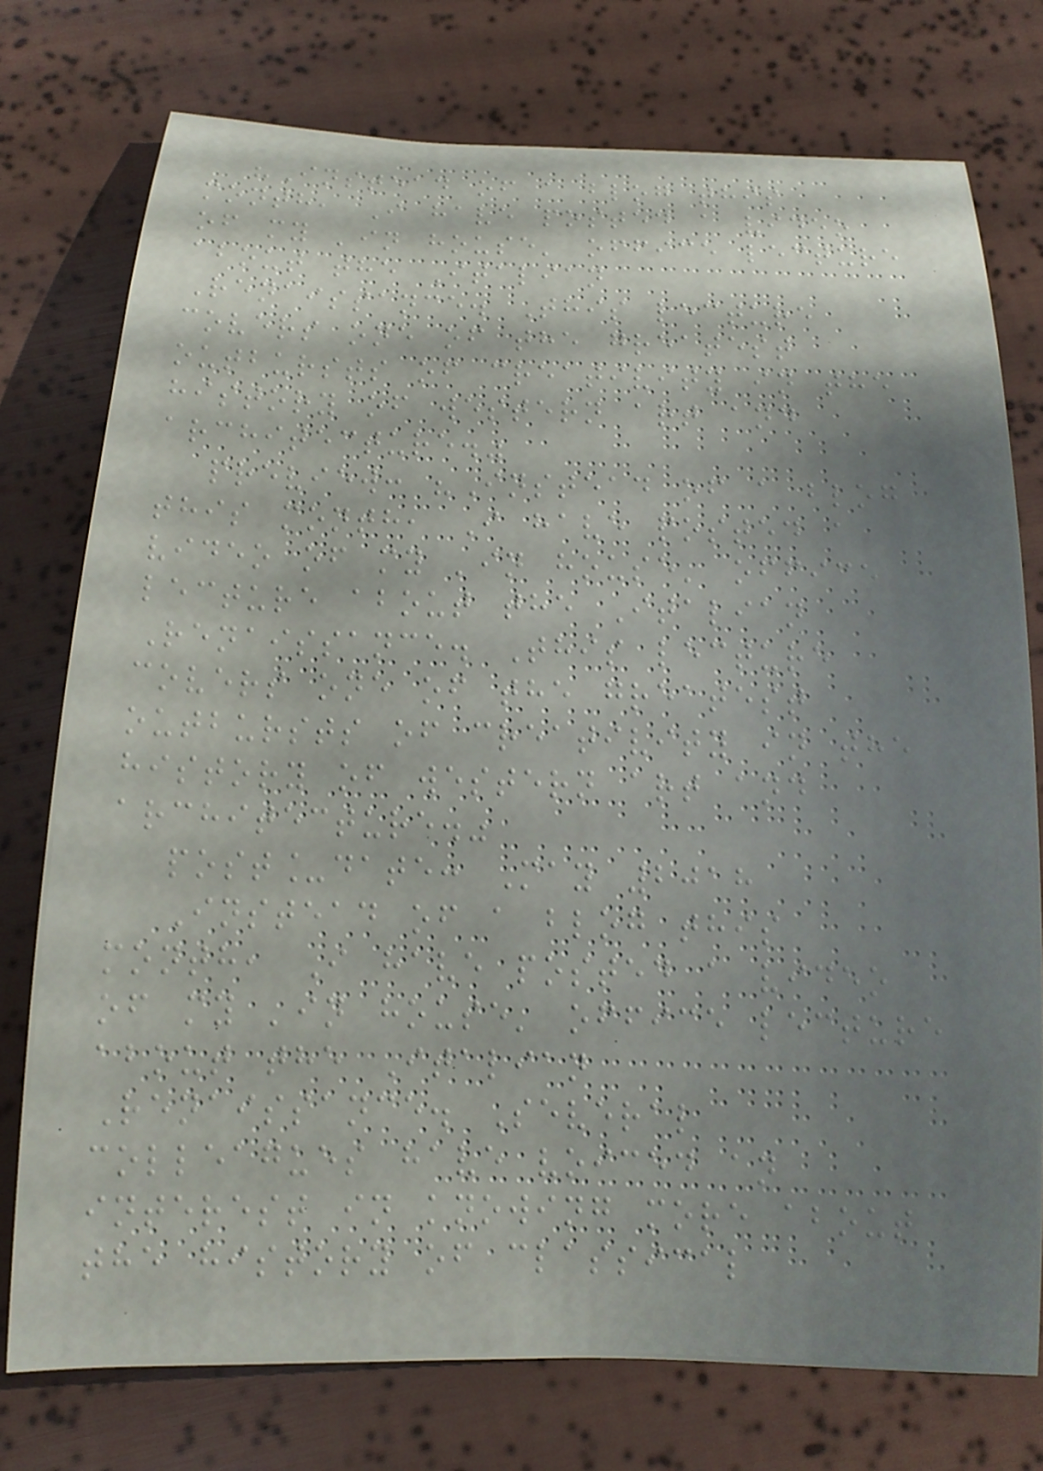"Instead of a blog this
month, I have posted a video
of my 'in house' office lecture
about the Italian
Renaissance. This lecture
covers one of the greatest
outbursts of creativity in the
history of western art and
architecture."
preview: "Instead of a blog
this month, I have posted a
video of my 'in house' office
lecture about the Italian
Renaissance. This lecture
covers one of the greatest
outbursts of creativity in the
history of western art and
architecture."
post_date: May 2018
Instead of a blog this
month, I have posted a video
of my 'in house' office lecture
about the Italian
Renaissance. Several
colleagues have voiced an
interest in knowing more about
the history of classical
